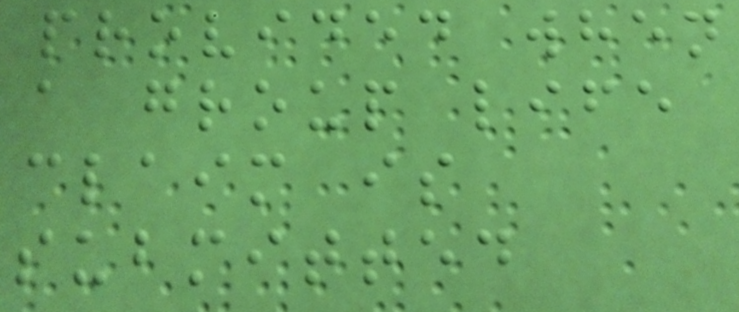provided when
a group life
claim is
submitted
